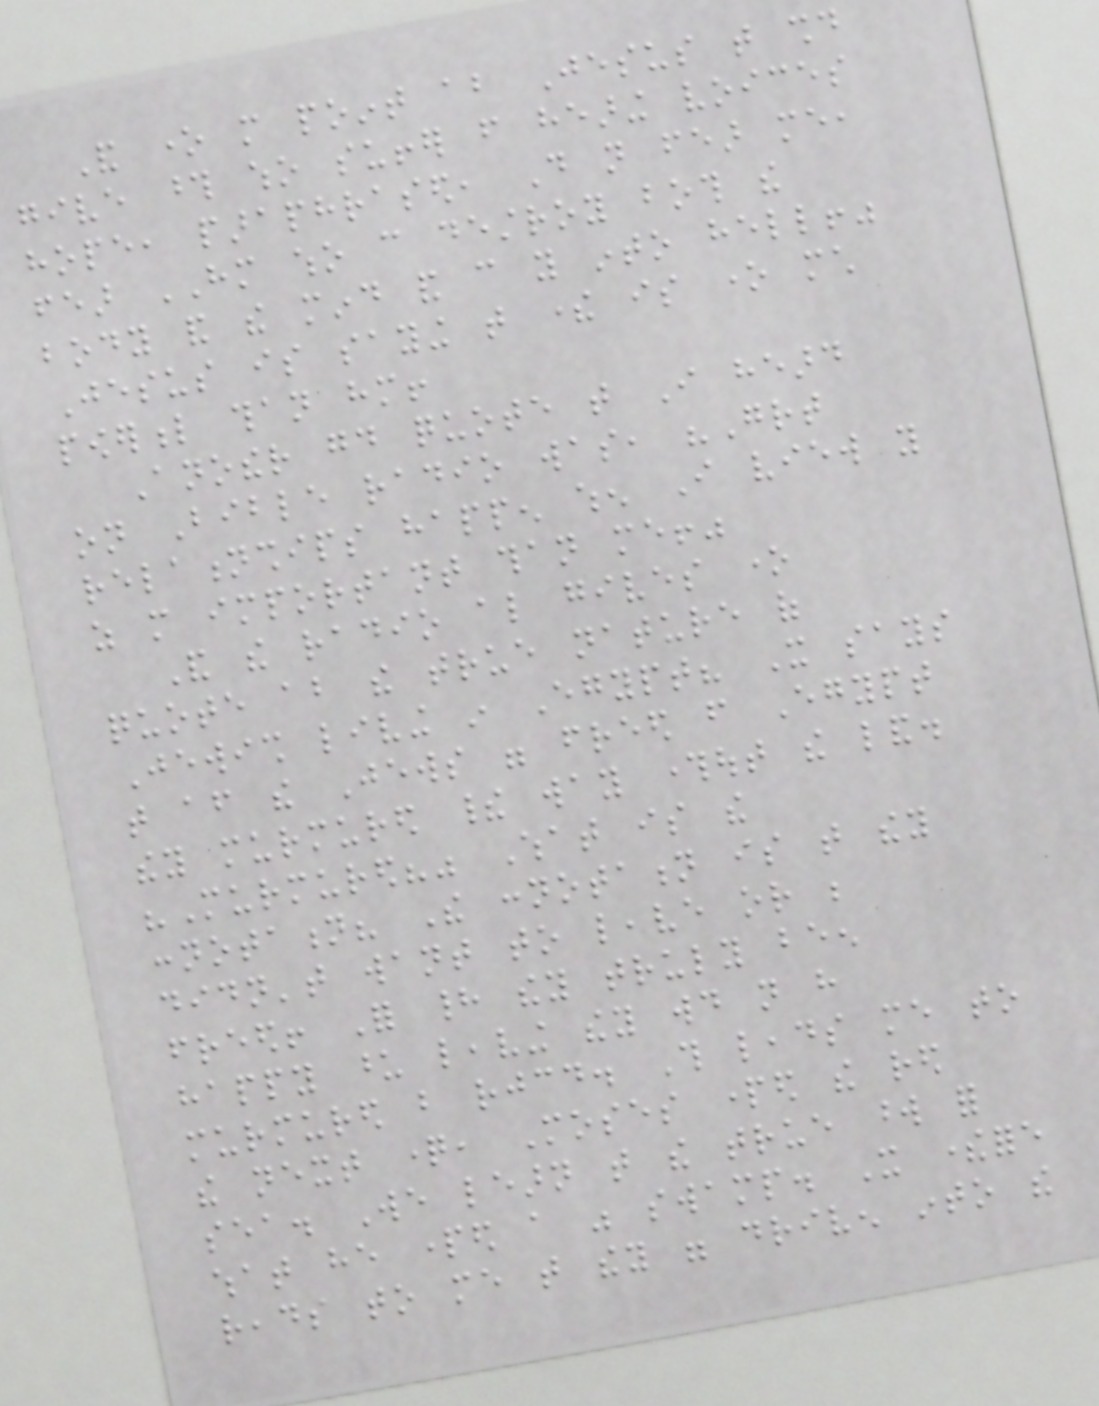And one more point about Jesus that should
give those who suffer from hearing voices
hope, paraphrased, Do not fear me,
fear HIM who can destroy both the
body and the mind and can you into hell!"
Jesus is saying that there is one much
powerful than him!
Another good quote that I heard
on Bible radio was, "Great
relationships happen when I view you
as more important than me!"
And the radio also gives one
quote about the true nature of
Jewish living in Egypt? It says
that after the Jews were freed from Egypt
they murmured their way throughout the land.
"Murmured?" What is the
connotation? The connotation is that they
didn't want to leave or be
freed! For had they truly been
happy upon leaving they would not have
murmured but rejoiced. This leads me to
the next question, Moses parted the red
sea. We learn that the true word for
what he parted a was swamp. It therefore
reads to me that they were driven into the
